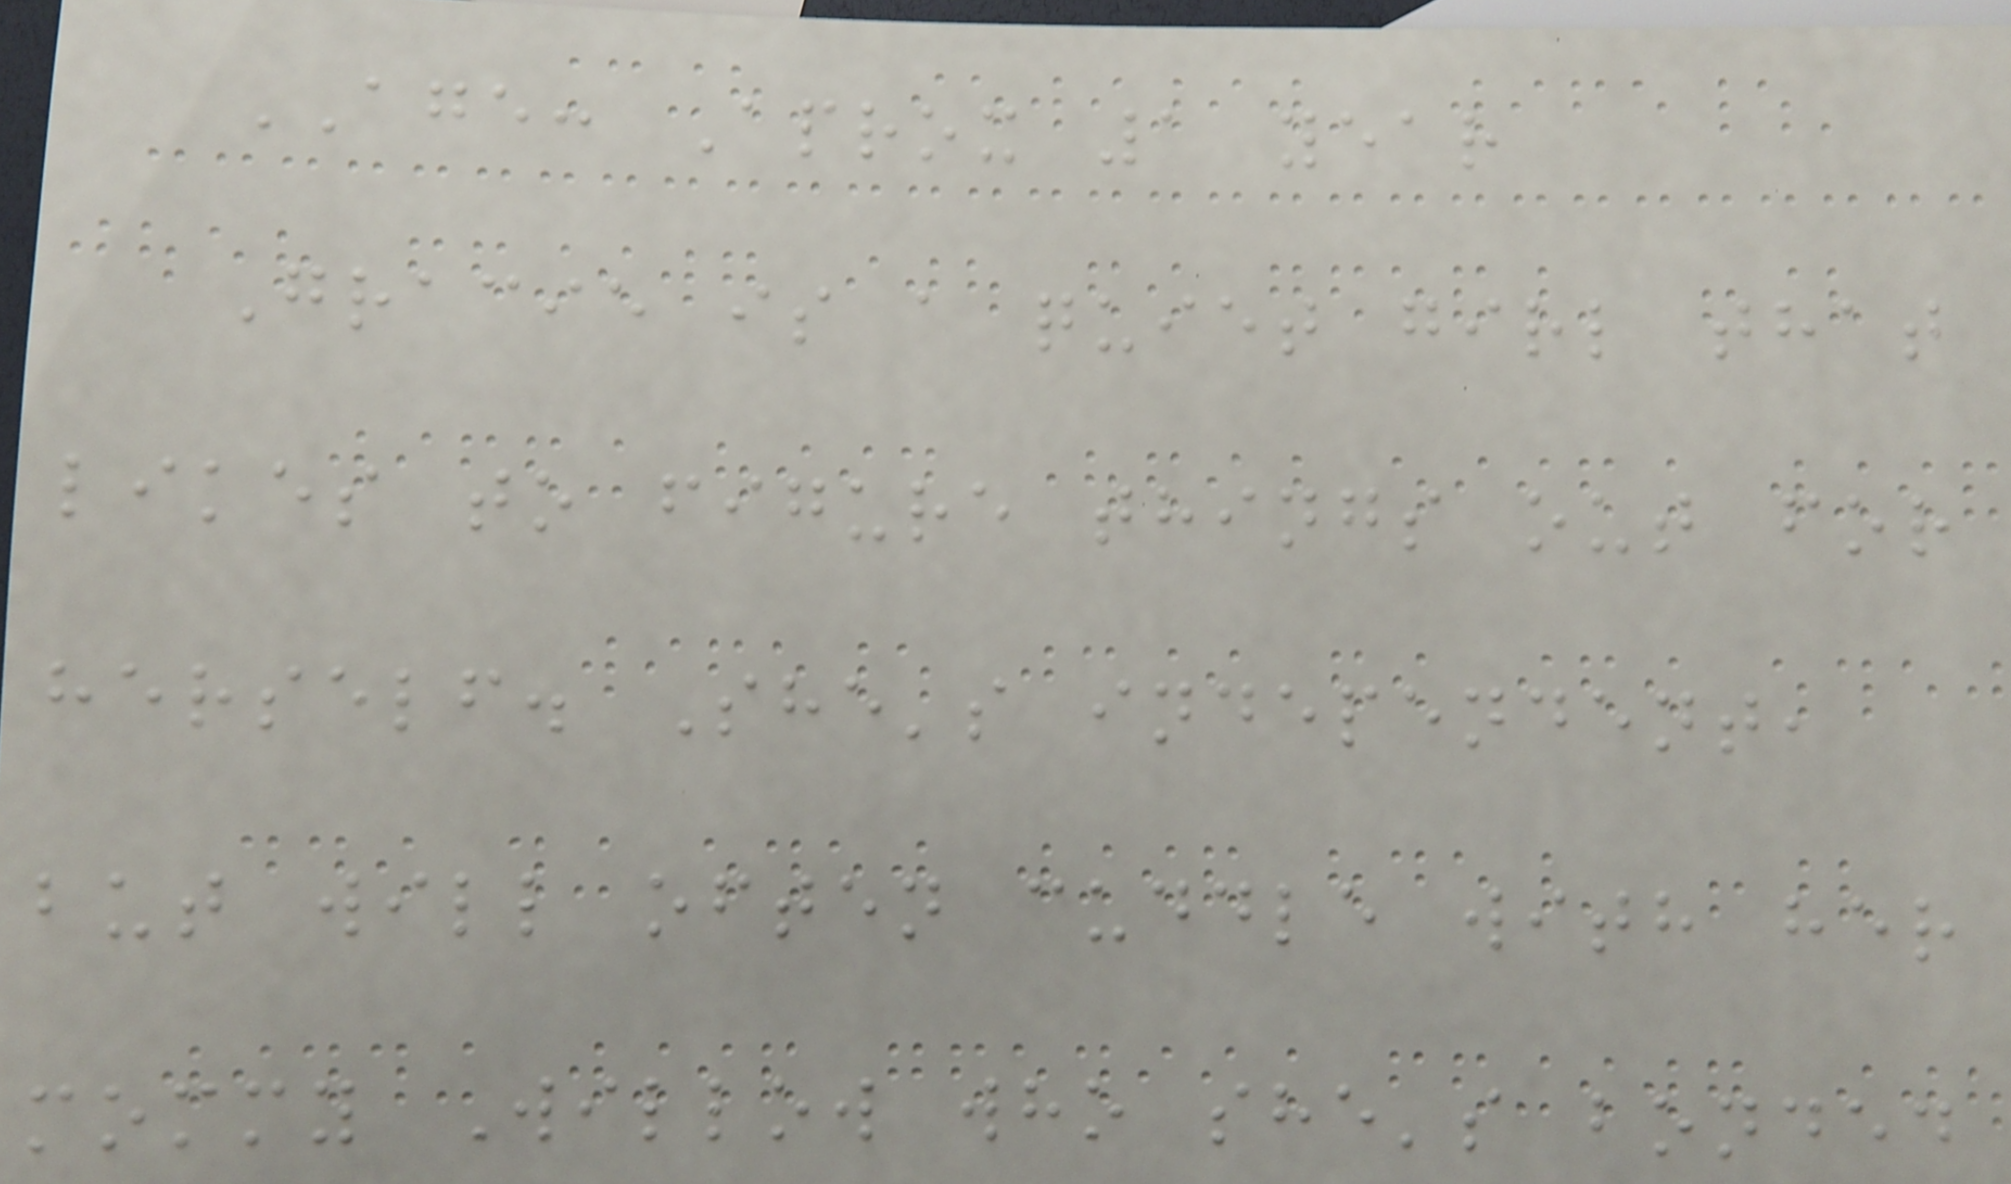AGE: Aprox 1 year
Gracie is a quiet girl that
likes to figure things out for
herself. She's independent,
but will often cuddle with her
mommy Willow who she's bonded
